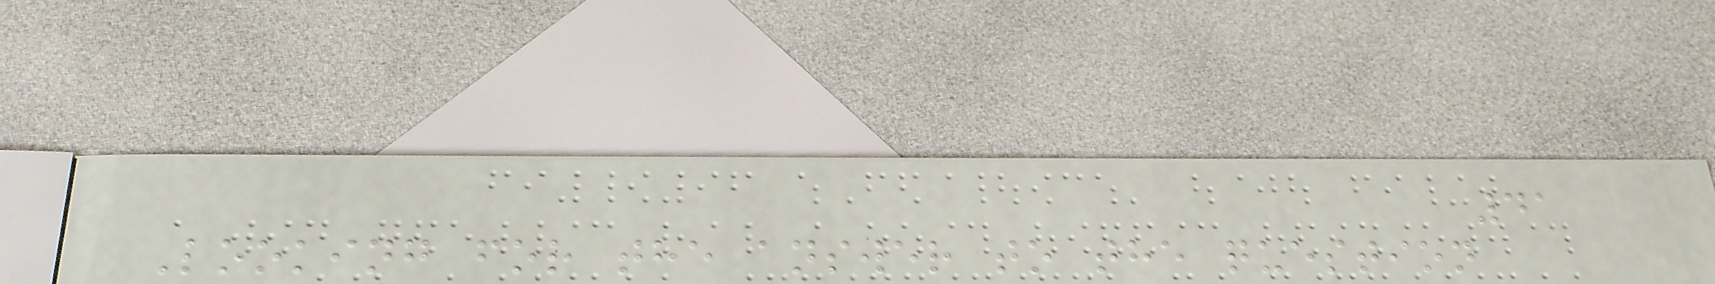41
Looking for the answer to the question
